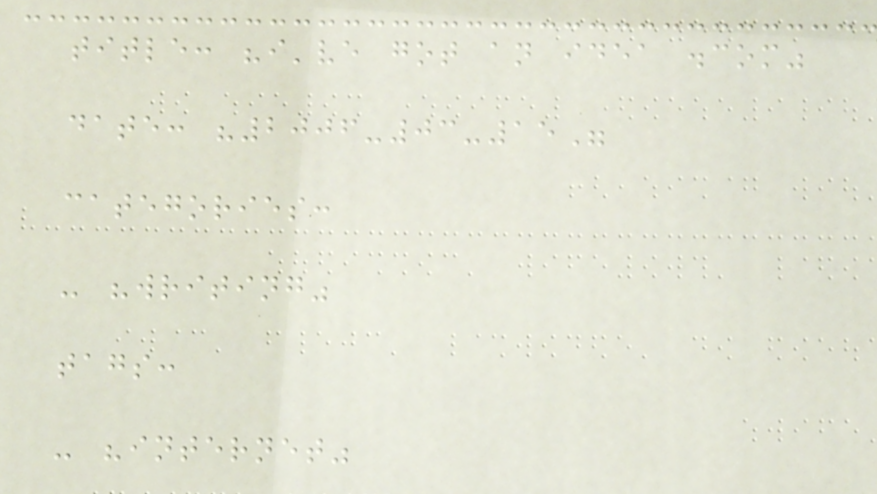title: "i've got an idea .com"
date: "2006-03-15"
categories:
- "writing"
tags:
- "internet"
